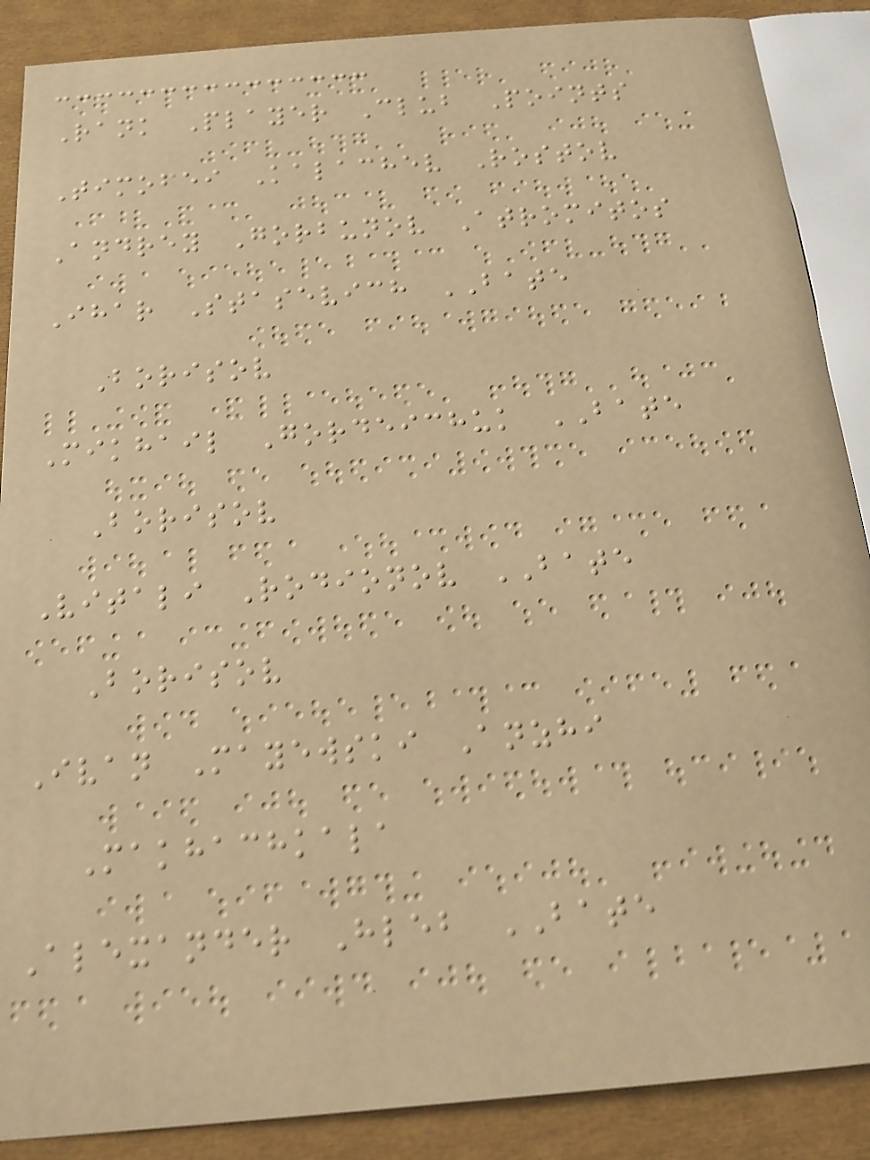Rank Player Club Points
Timofei Kalachev Rostov
Andrey Gorbunov Atromitos
Ihar Stasevich BATE
Borisov
Mikhail Gordeichuk BATE
Borisov
Vitali Rodionov BATE
Borisov
Ivan Mayewski Anzhi
Makhachkala
Alexander Hleb BATE
